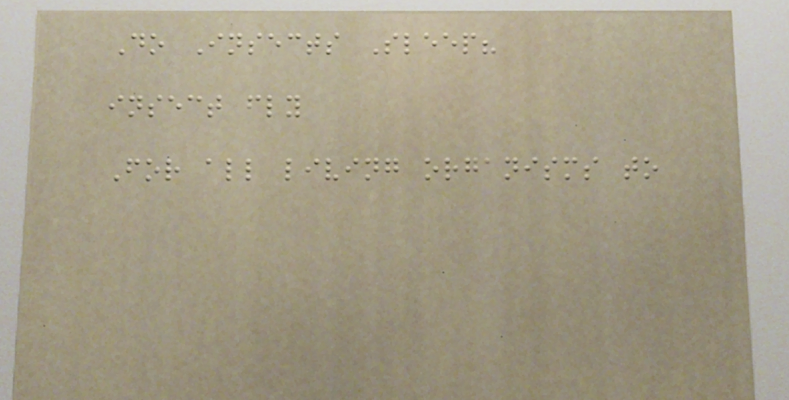Do Insects Sleep?
insect fly
For all living organisms to
